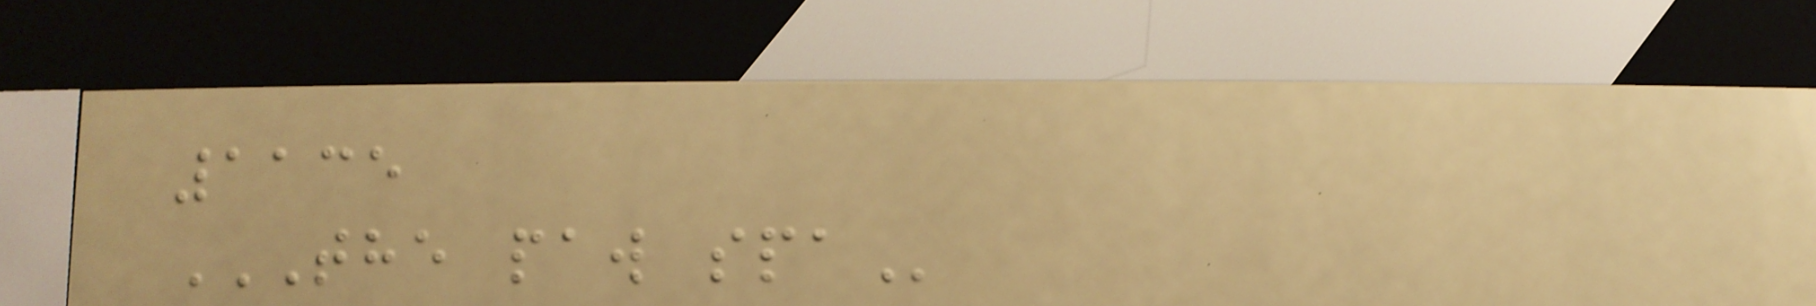1135
THE PAW SPA
